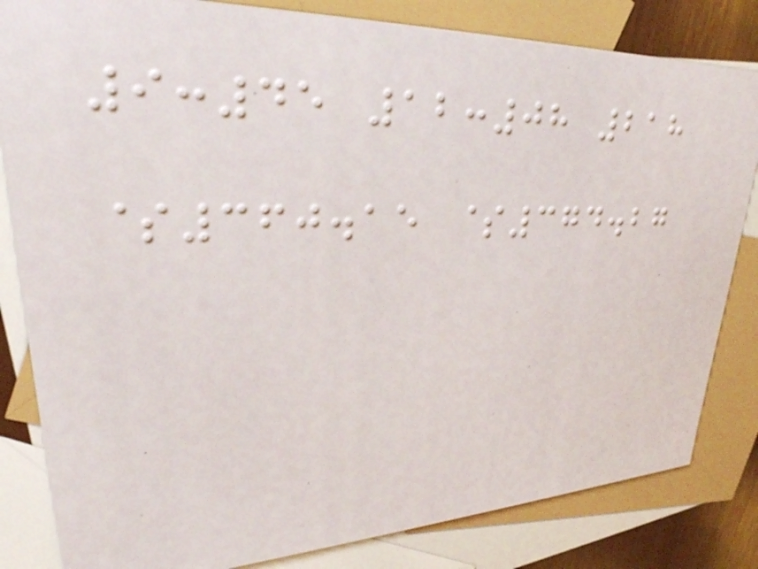9:45 12:08 218
$360.15 $374.27
